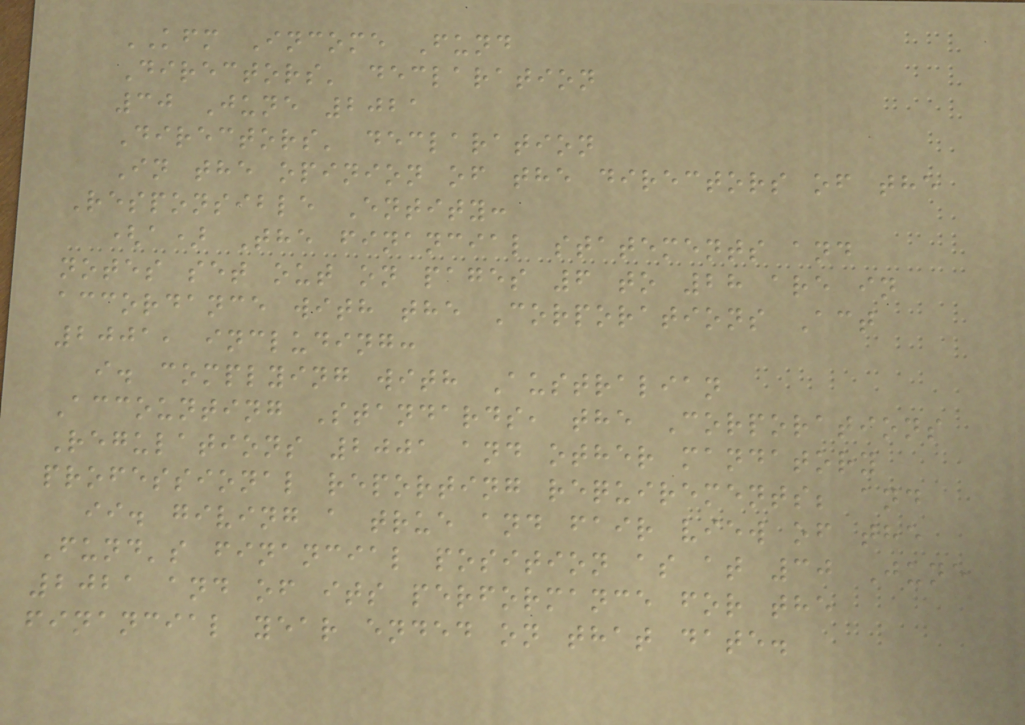KFM Income Fund
Directors' declaration
30 June 2021
Directors' declaration
In the opinion of the directors of the
Responsible Entity:
(a) The financial statements and
notes set out on pages 6 to 28 are in
accordance with the Corporations Act
2001, including:
i. complying with Australian
Accounting Standards, the Corporations
Regulations 2001 and other mandatory
professional reporting requirements; and
ii. giving a true and fair view of the
Fund's financial position as at 30 June
2021 and of its performance for the
financial year ended on that date.
